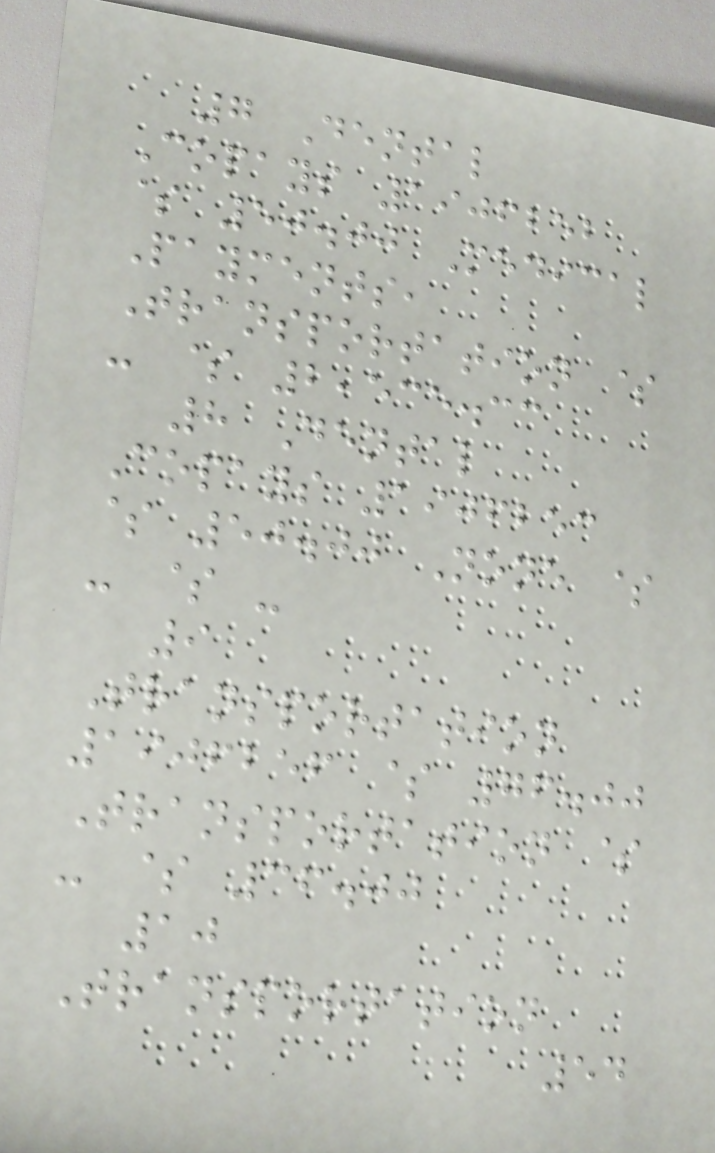7 Dental
Copays 1906252
$ 50.00 Medical
Payments,
Transportation $
- $ 2,535.33
8 Dental
Copays 1906253
$ 50.00 None $
- $ -
9
Transportation
1906256 $ 76.00
Transportation $
- $ 36.00
10
Transportation
54
